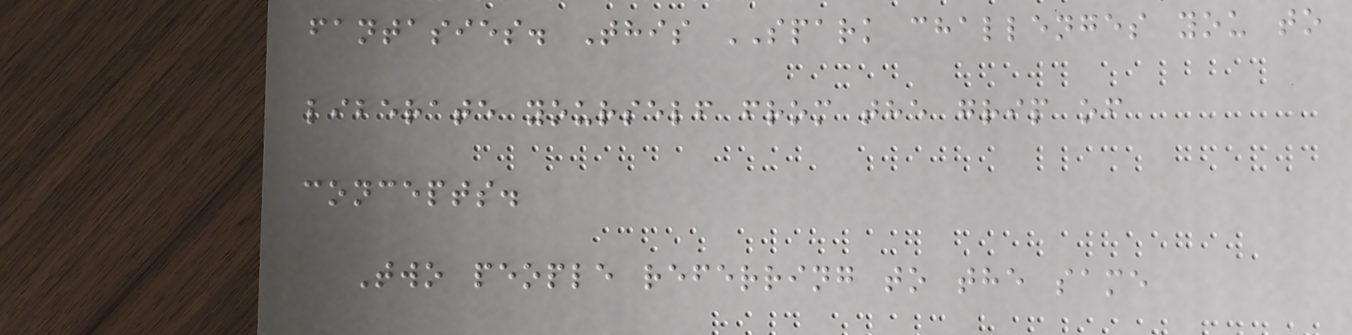fantasies. This SPARK challenges you to
liberate yourself from the grip of
concepts.
Two people referring to the same
